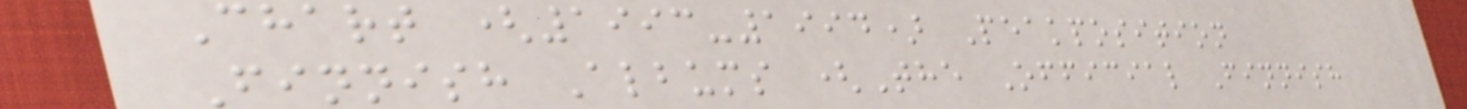Chart (1993-1994) Peakposition
Finnish Albums (The Official Finnish
